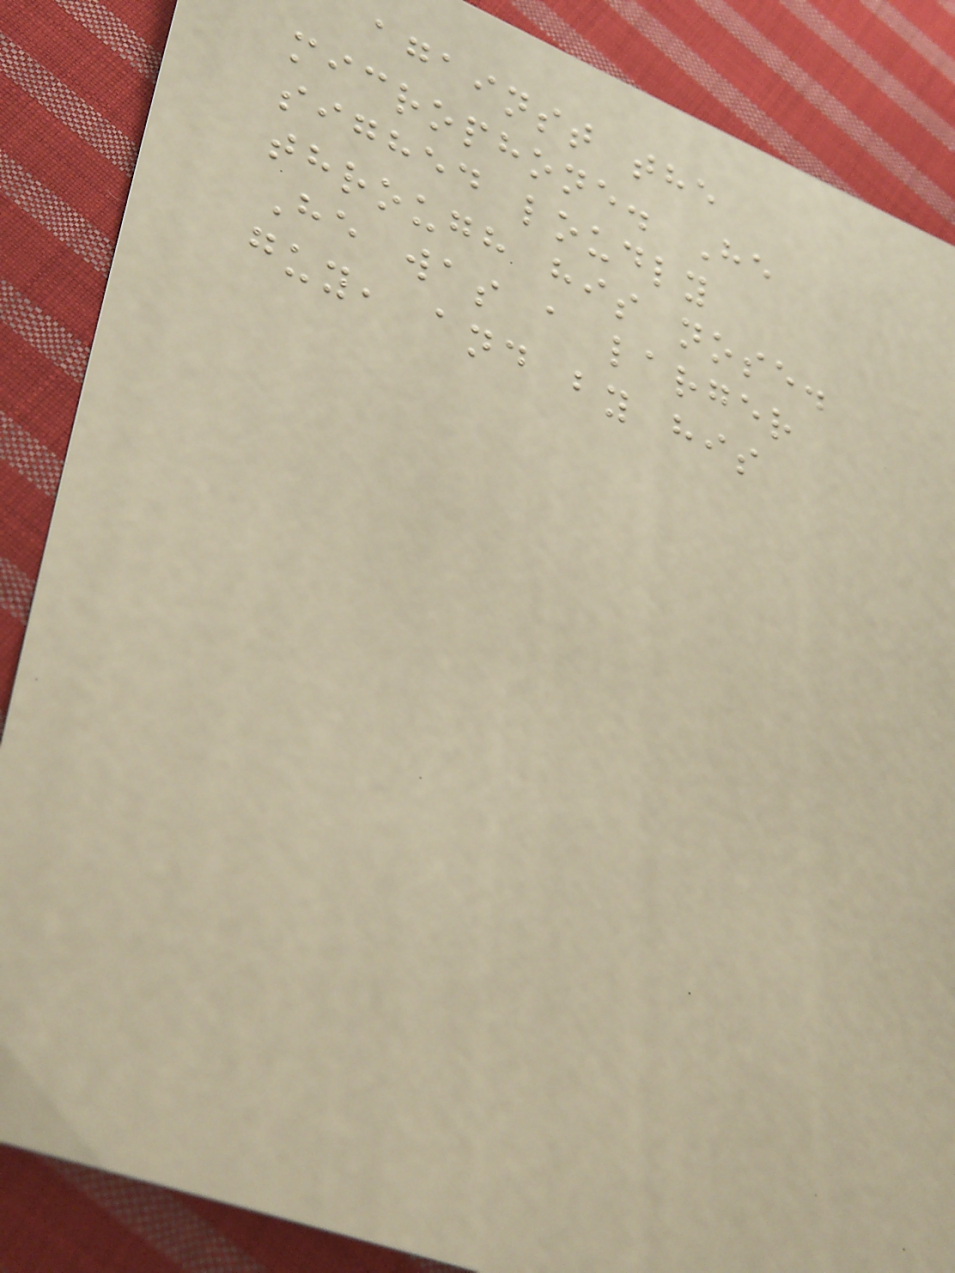against the
microphone. He
sighed loudly
through his nose.
He was a larger
guy, and by his
